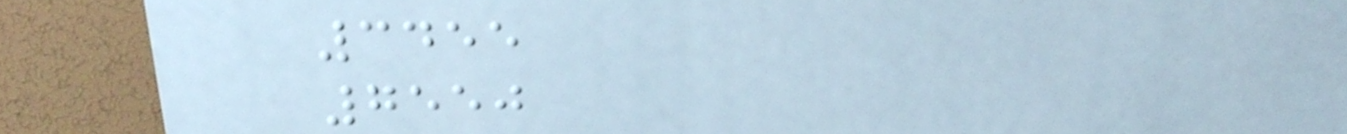3455
7550
